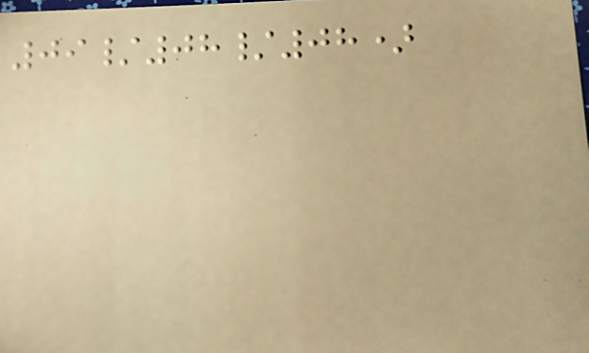09/08/08)
